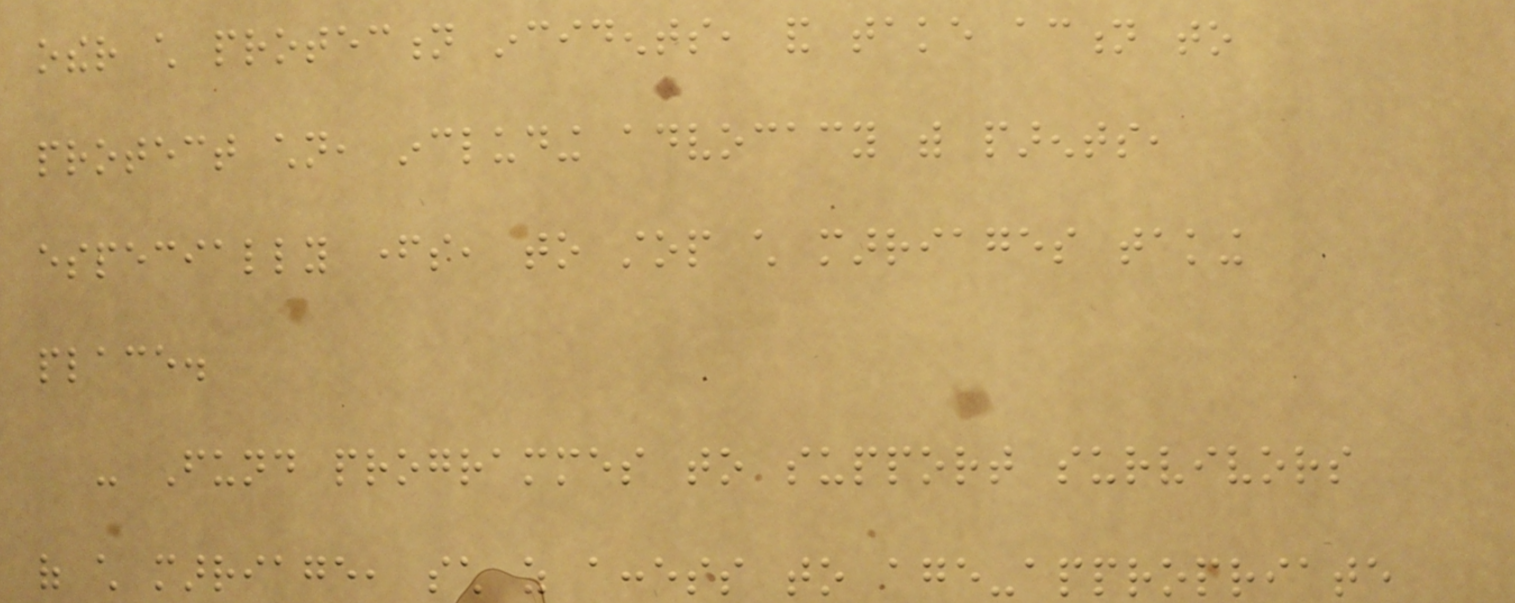other child protection incidents, and take action to
protect children, including advocacy with parents,
especially fathers, to stop child marriages taking
place.
- Fund programmes to support survivors
of child marriage, such as access to age-appropriate
